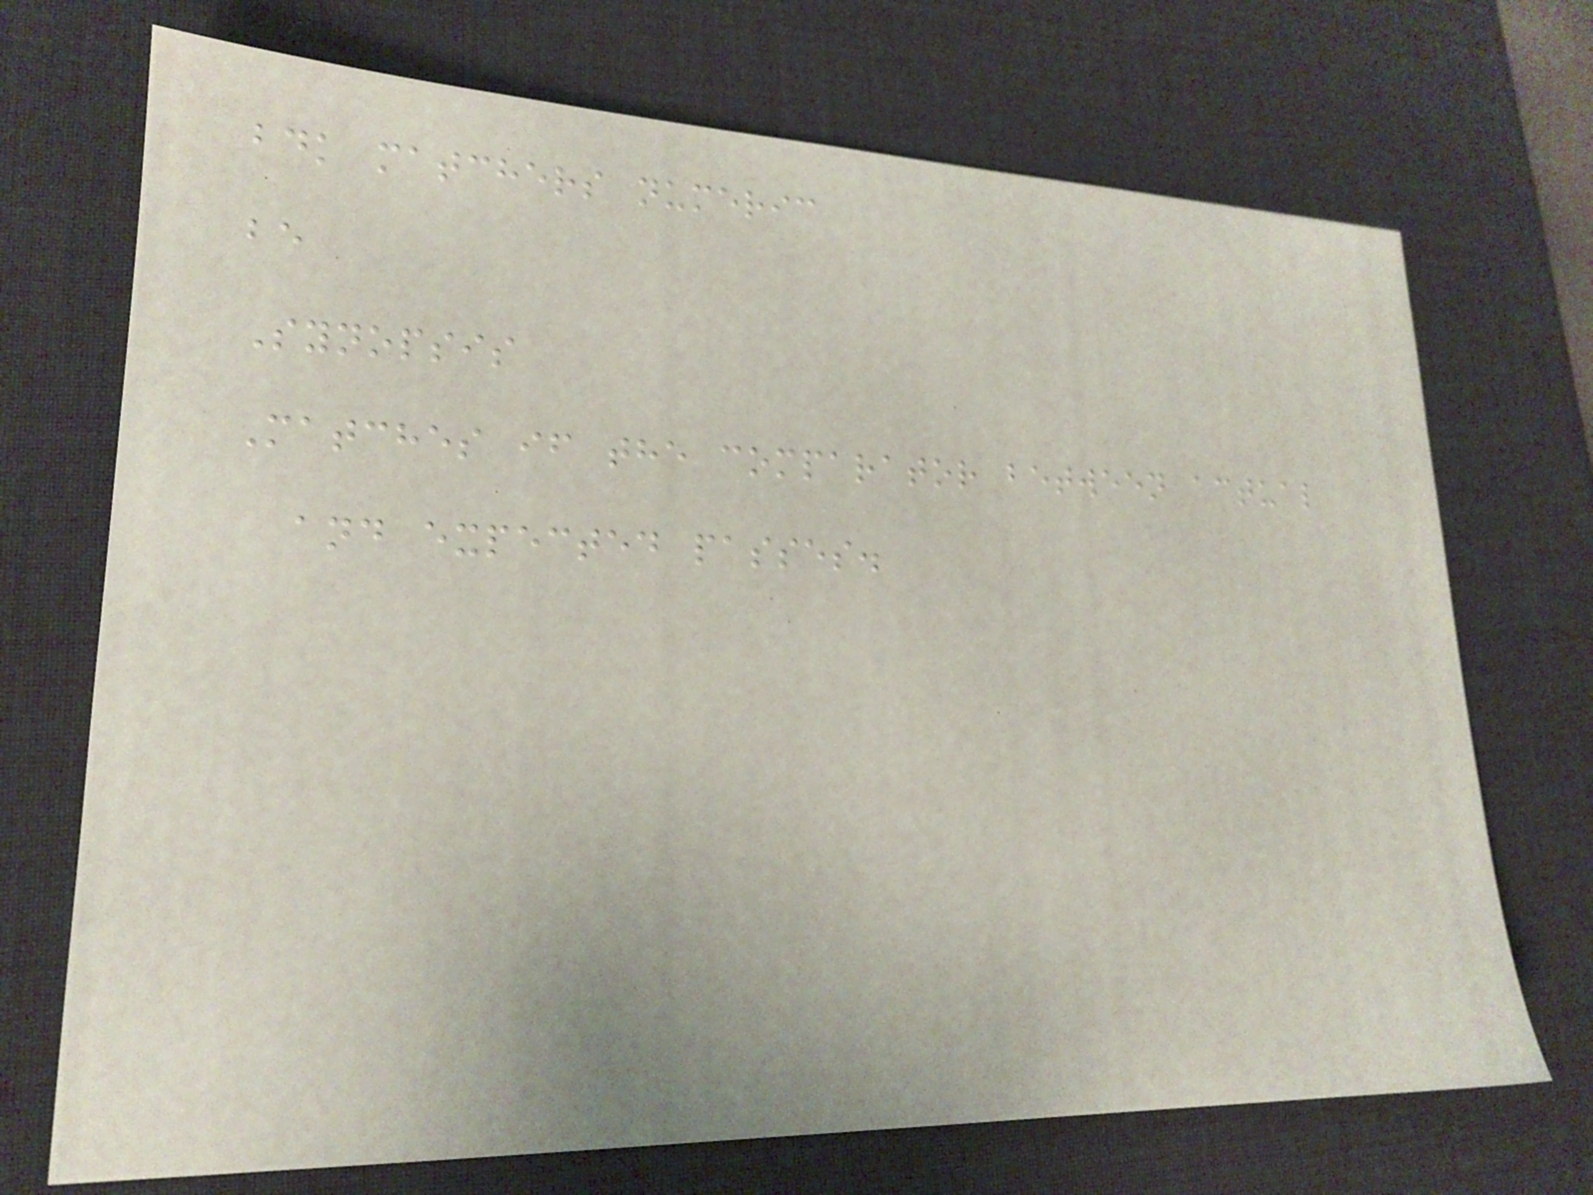bdk matchers numeric
be
Synopsis
Matches if the comparator between actual
and expected passes.
